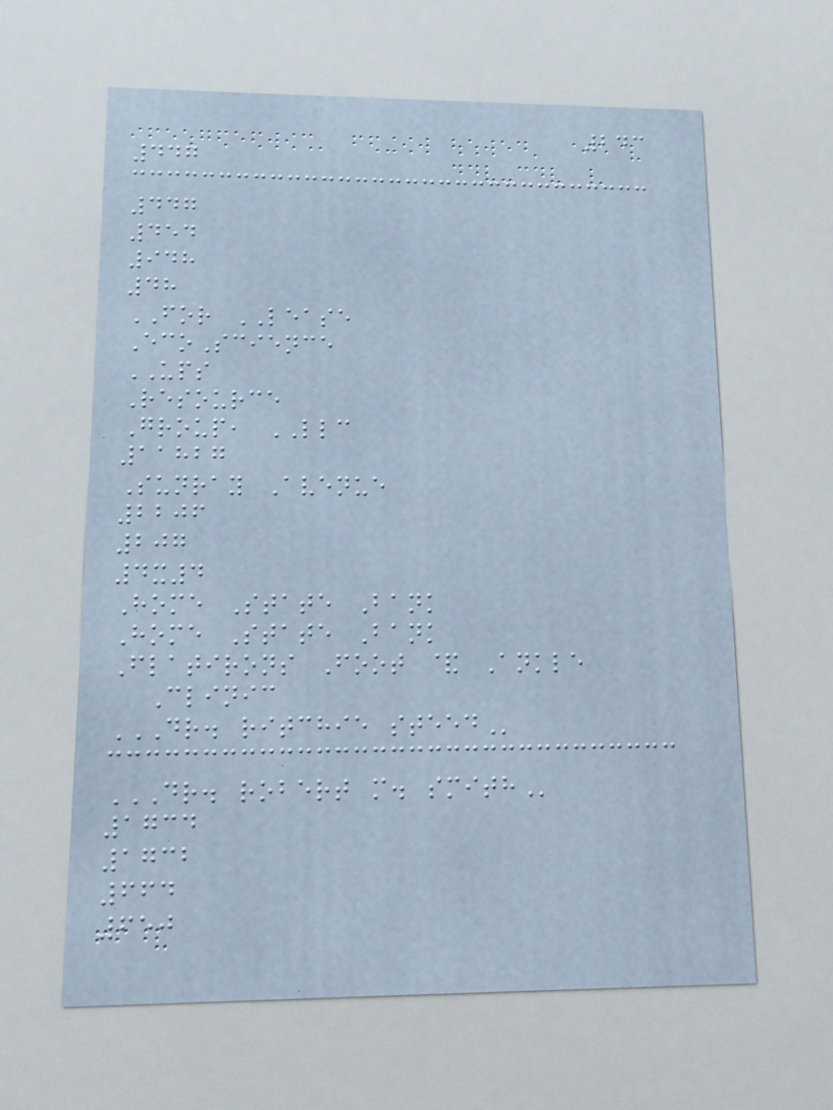243
447
447
454
948
48
FOR LEASE
EcoScience
UPS
Resource
Group, LLC
11827
Sunray Avenue
2206
207
4x4
Home State Bank
Home State Bank
Flatirons Foot & Ankle
Clinic
DR. RITCHIE STEED
DR. ROBERT M. SMITH
1734
1732
664
650
